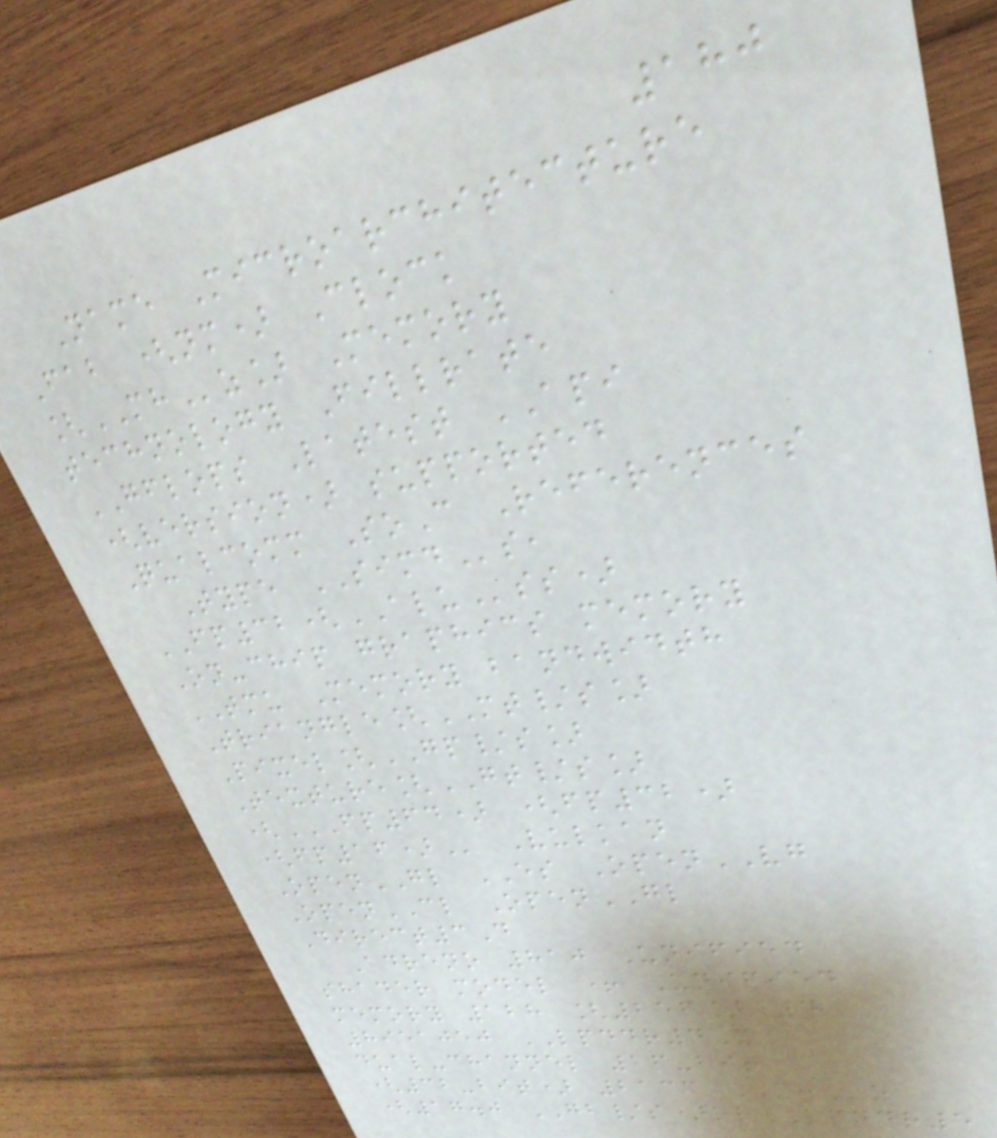180
Name Microarchitecture
Fab (nm) Clock
[MHz] Memory
technology Fillrate
GFLOPS Latest API
(version) supported
Qualcomm SoC References
Type SIMDs,
FP32(ALUss)
On-chip graphics memory
TMU Memory bandwidth
Triangle[MT/s]
Pixel[GP/s]
Texture[GT/s]
(FP64) (FP32)
(FP16) Vulkan
OpenGL ES OpenVG
OpenCL OpenGL
Direct3D
Adreno 810 Unified
shader model + Unified
memory 128 [256] 4
8951050 LPDDR4X
dual-channel 16-bit
(32-bit) 2133 MHz
(17.0 GB/s)orLPDDR5
